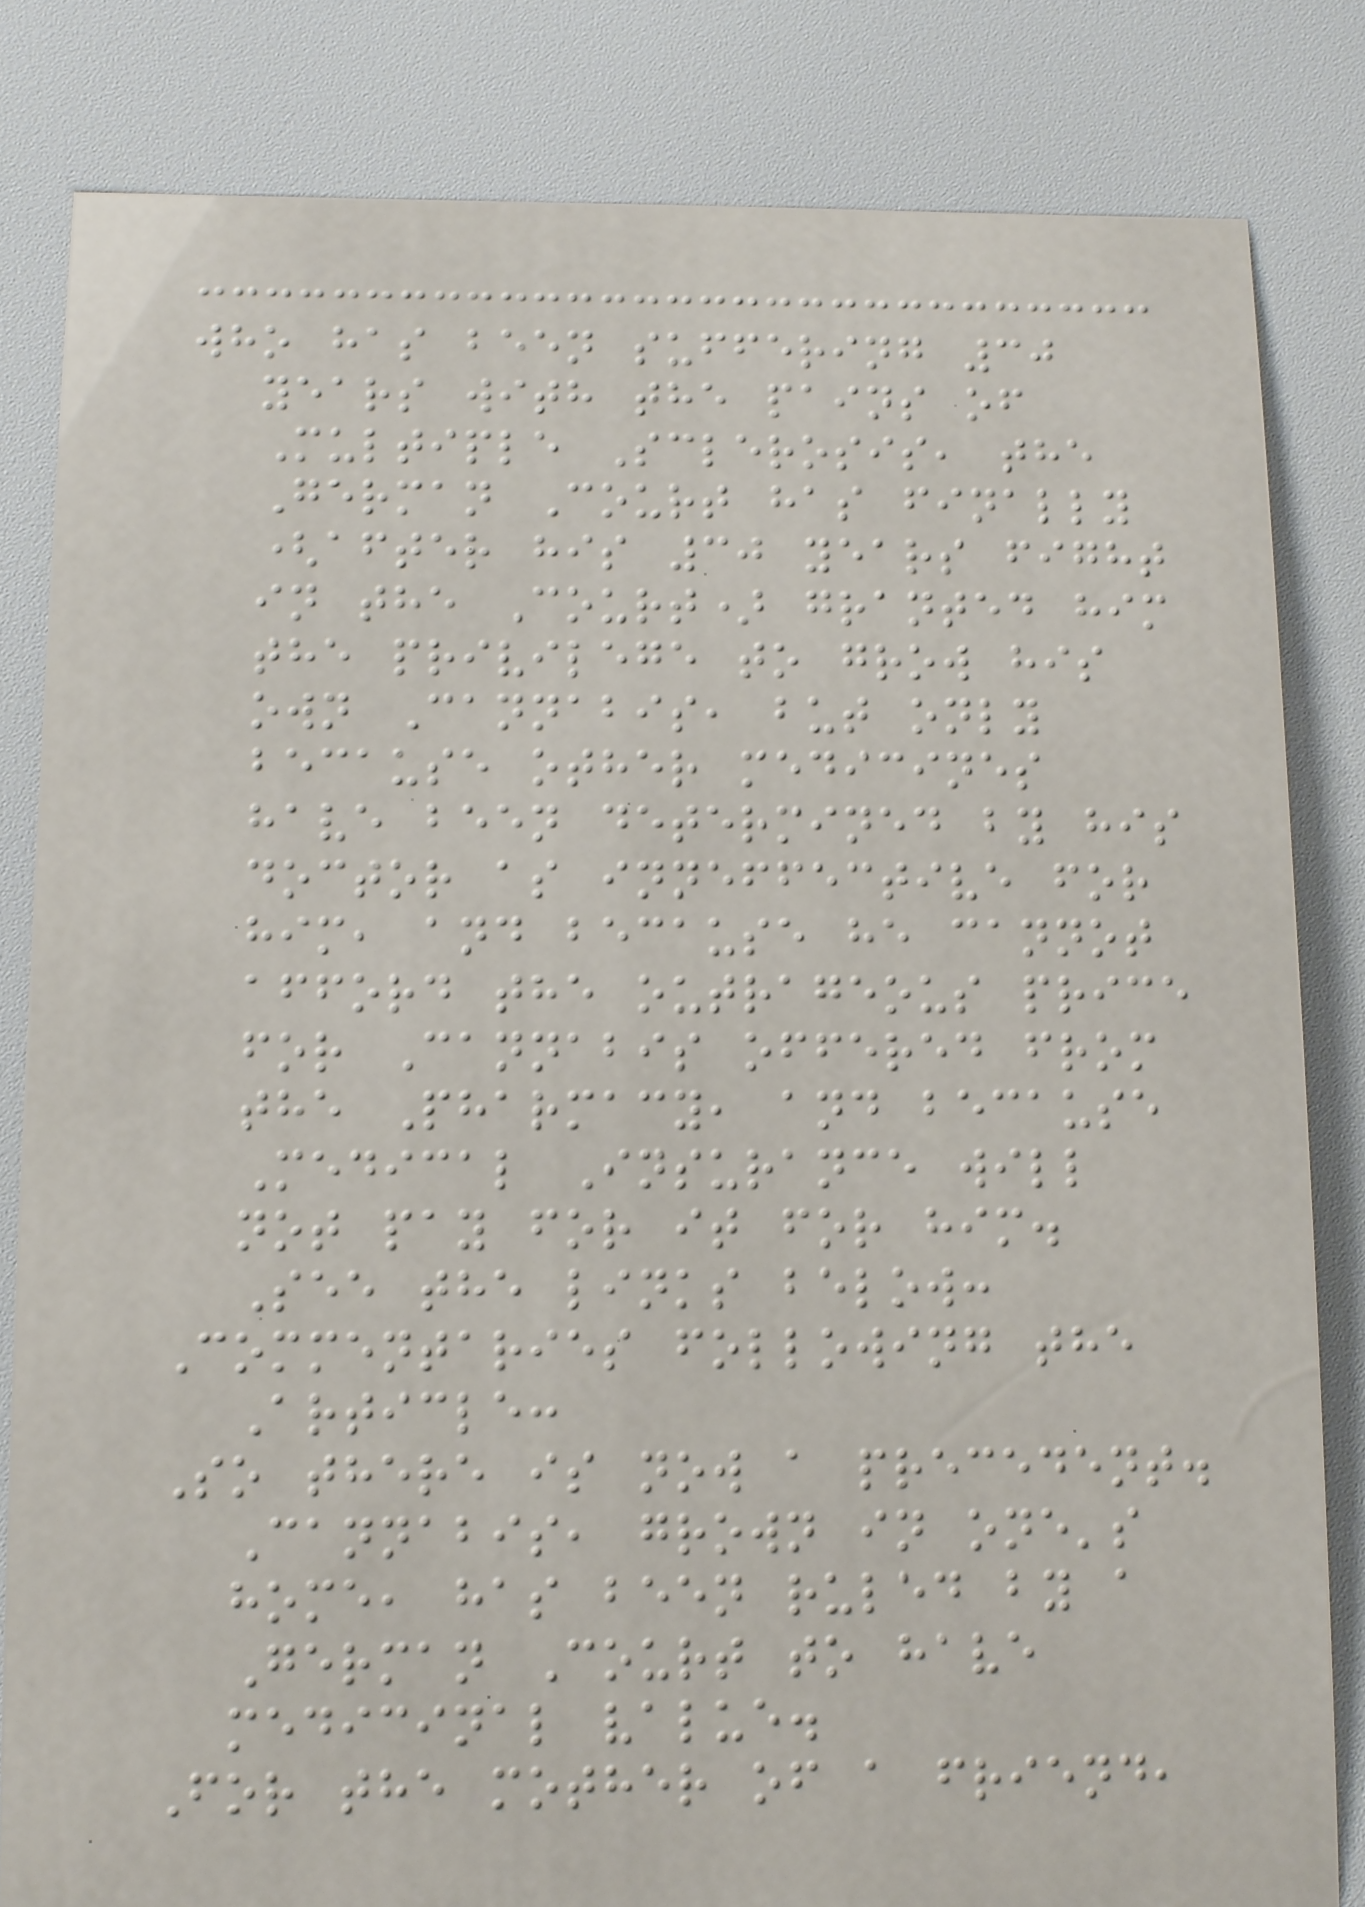who has been suffering 30
years with the pains of
Multiple Sclerosis, the
German Court has finally
(after his 30 years fight
in the Court) granted him
the privilege to grow his
own Cannabis, but only
because other medicines
have been determined by his
doctor as inneffective for
him, and because he cannot
afford the outrageous price
for Cannabis offered from
the Pharmacy, and because
Medical Insurance will
not pay for it for him.
See the links below:
Commentaries following the
Article:
So there is now a precedent.
Cannabis, grown in one's
home, has been ruled by a
German Court to have
medicinal value.
For the mother of a friend,
